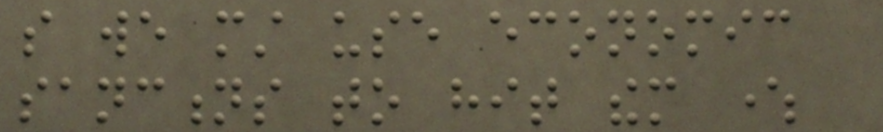so we must use economic
sanctions to hit them where
